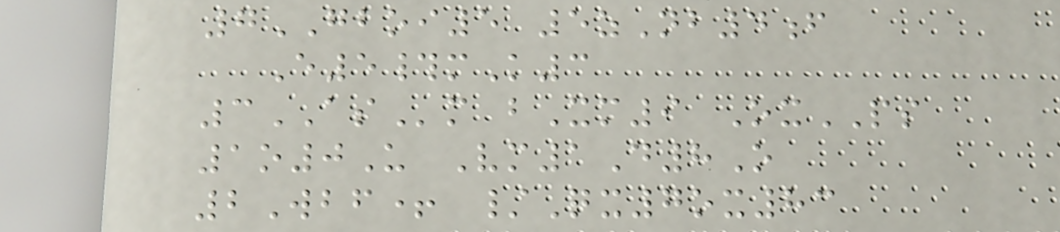7GBOI5 5zNb4f
E5#mK3
3ASm bXm9 OxPS
1o0U Vm1D8O
2Wbf+ /Qx7ox83
